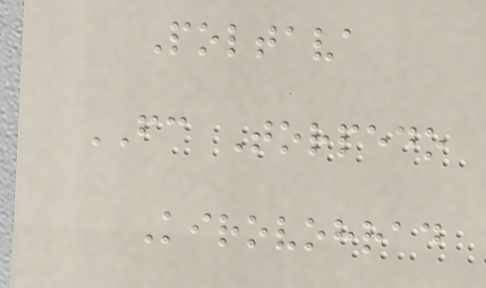Poltava
FC Torpedo
Kirovohrad
